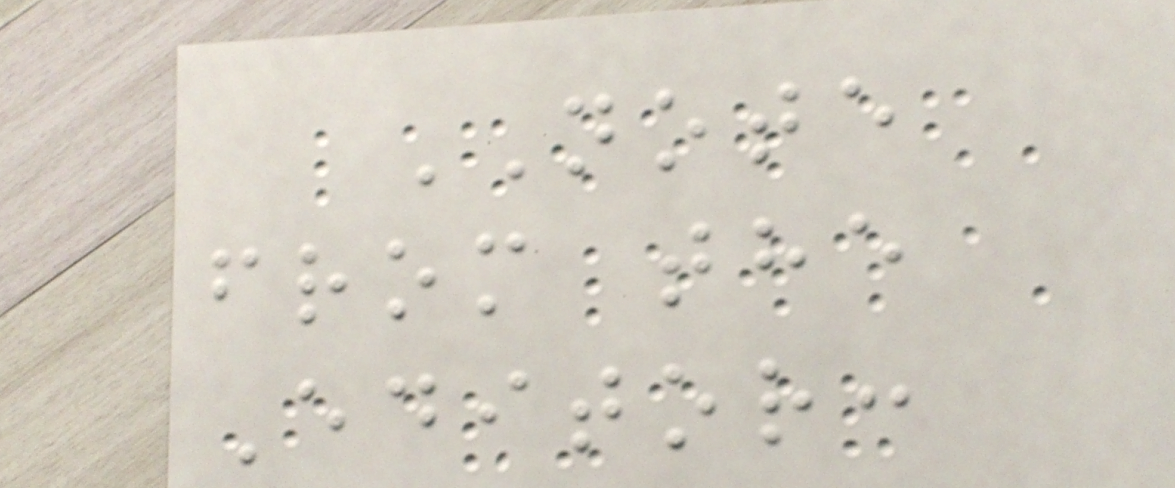NOTE
from the
Editor:
